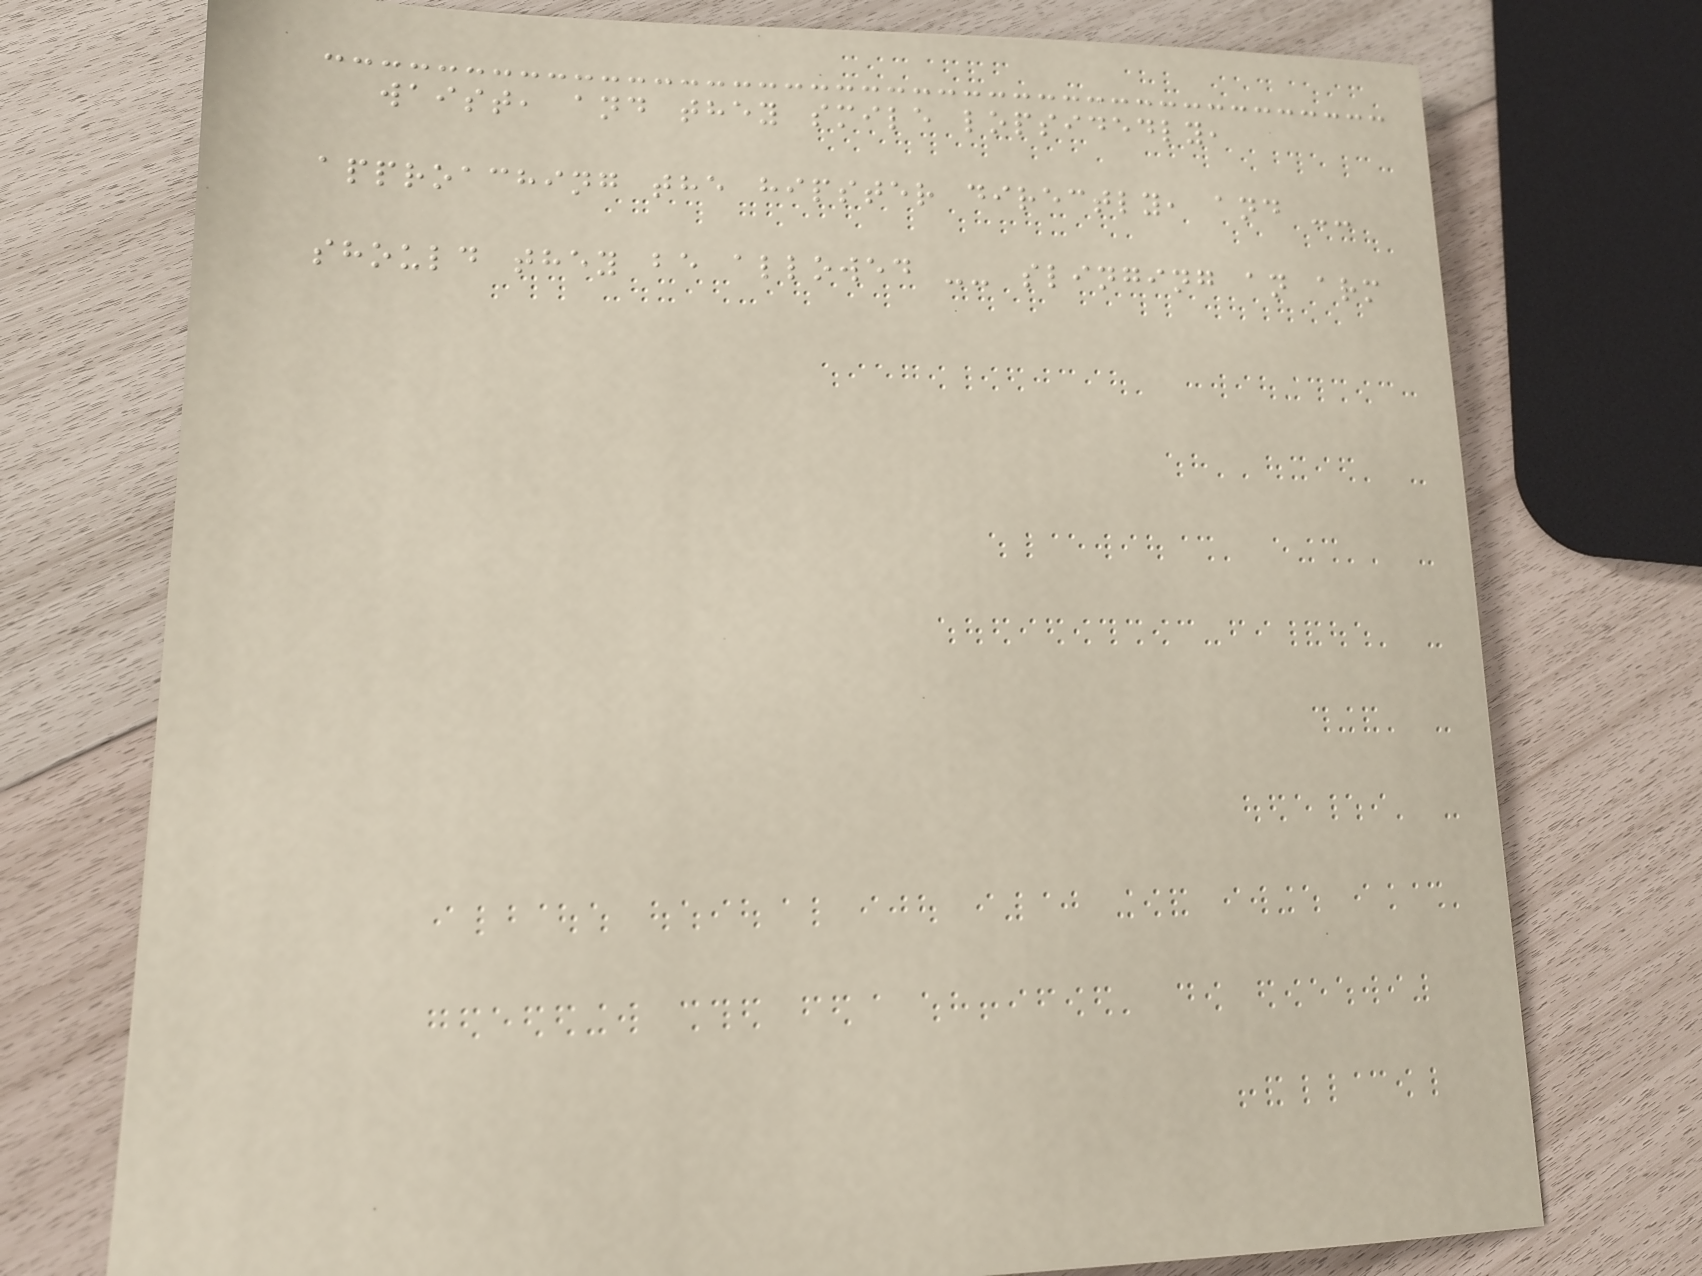waist, and they smile lopsidedly,
approaching the hipster directly, and --
should they be allowed -- slinging an arm
